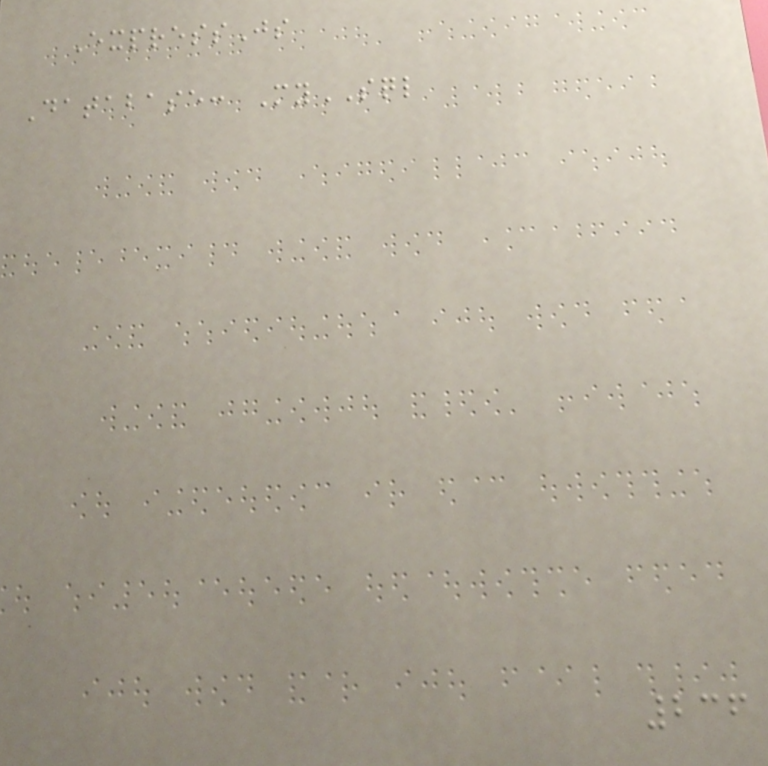ExpressJs
Database: MySQL
236
